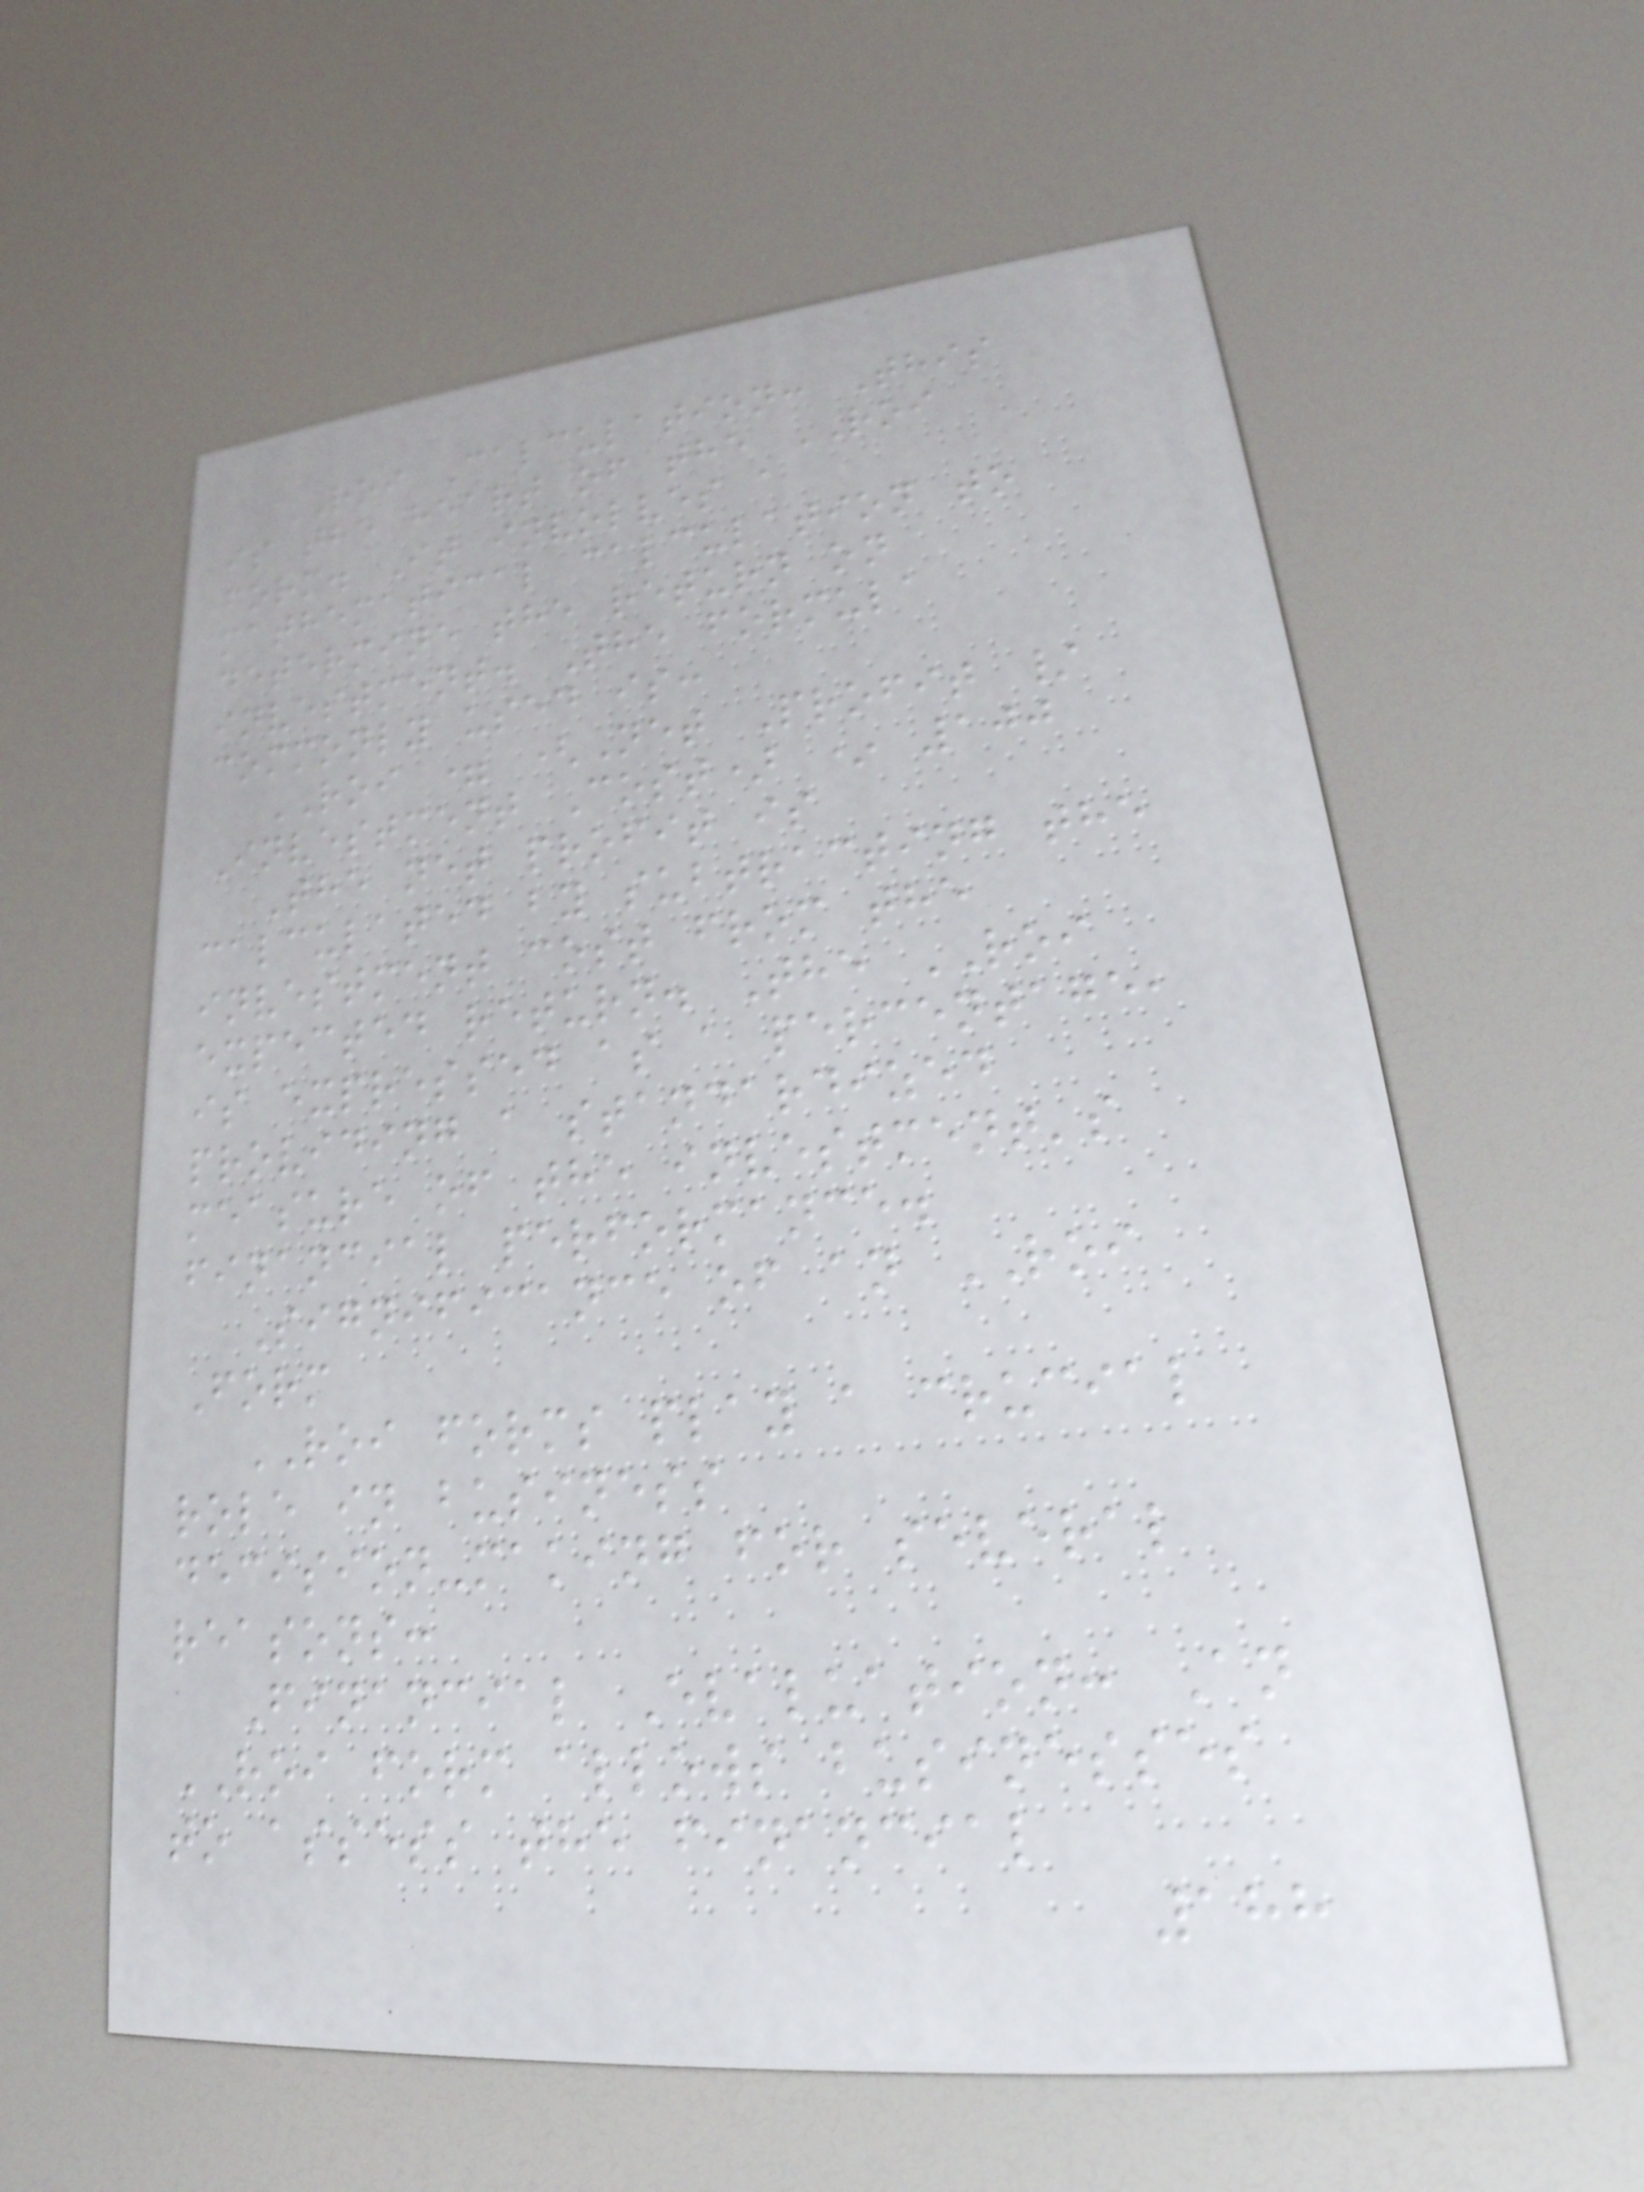ROI Calculation: This
is the heart of the ROI
form. It involves a
mathematical calculation to
determine the return on
investment. The formula
commonly used is:
ROI = (Net Profit /
Investment Cost) * 100
The net profit is
calculated by subtracting the
investment cost from the
expected return. The ROI
is expressed as a percentage,
providing a standardized
measure of the investment's
financial performance.
Significance of an ROI
Form
ROI forms play a crucial
role in business
decision-making for several
reasons:
Financial Evaluation: An
ROI form allows businesses
to assess the financial
188
